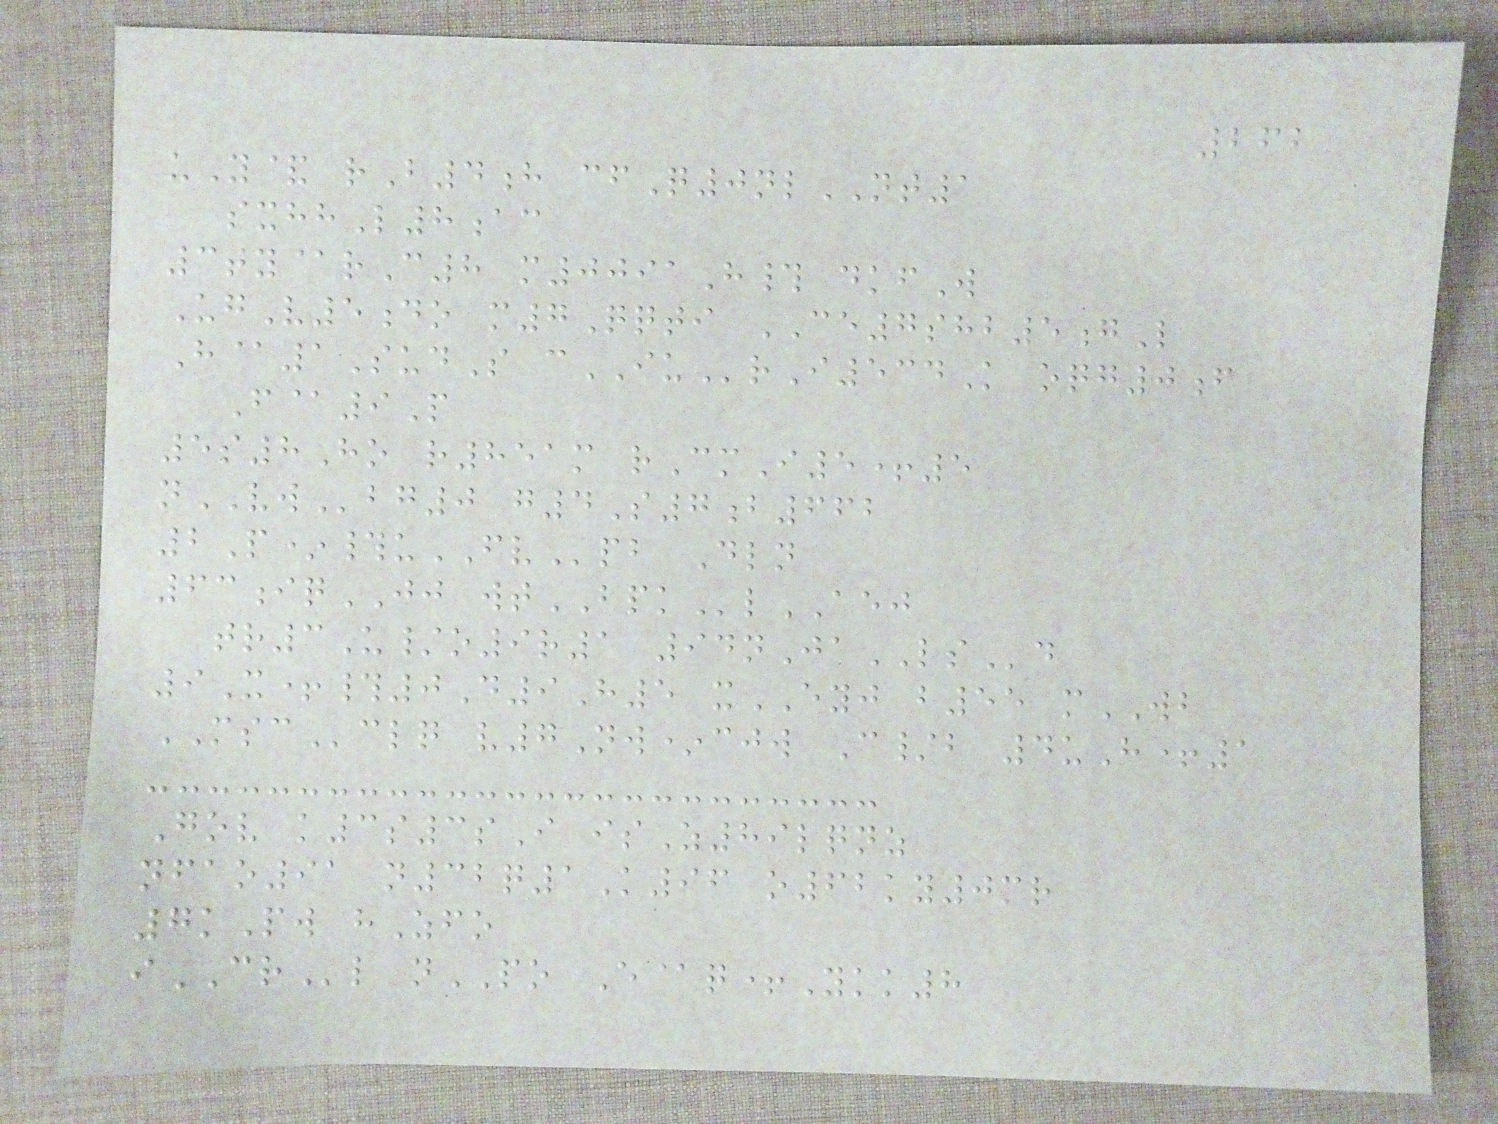262
uY& rB4h cfQ0nlNT1
sxhhL8ac
3ty@rC8 m0091H# dkfW
UgV5do m7Qqti CE7shb5gL
H@1SudS cIUrI534K oqg0f
F@9P
5s8Ho r851m rCmI5+5
nVWbg0 g4S7b662
2P*#uFVpb Dln
63iqJJ wtBPKlAEJ
tr3U/o9r1 94nJaLSd
9X+#0D9H5 xEYJ b55 mWB
MSCclq v7Nw*cjw C/b 4uH+1
Gov k3s3sI isZ89lqnz
nfao91 n32q1K96 o62ky0mr
7kPw hZfo
iCRl nPO E@q+Ykk8
